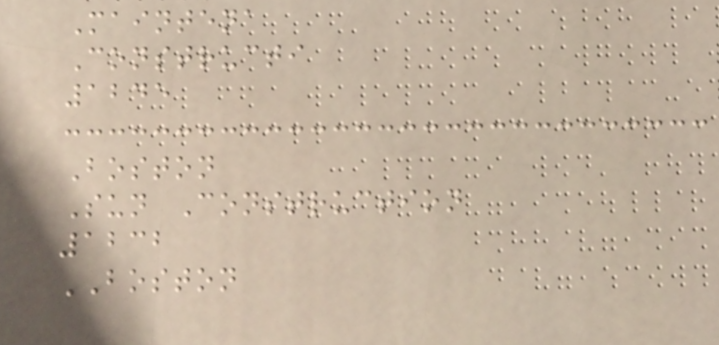Maintena
Constructi
1245
Boston
Sun Construction
1232
BOSTON
